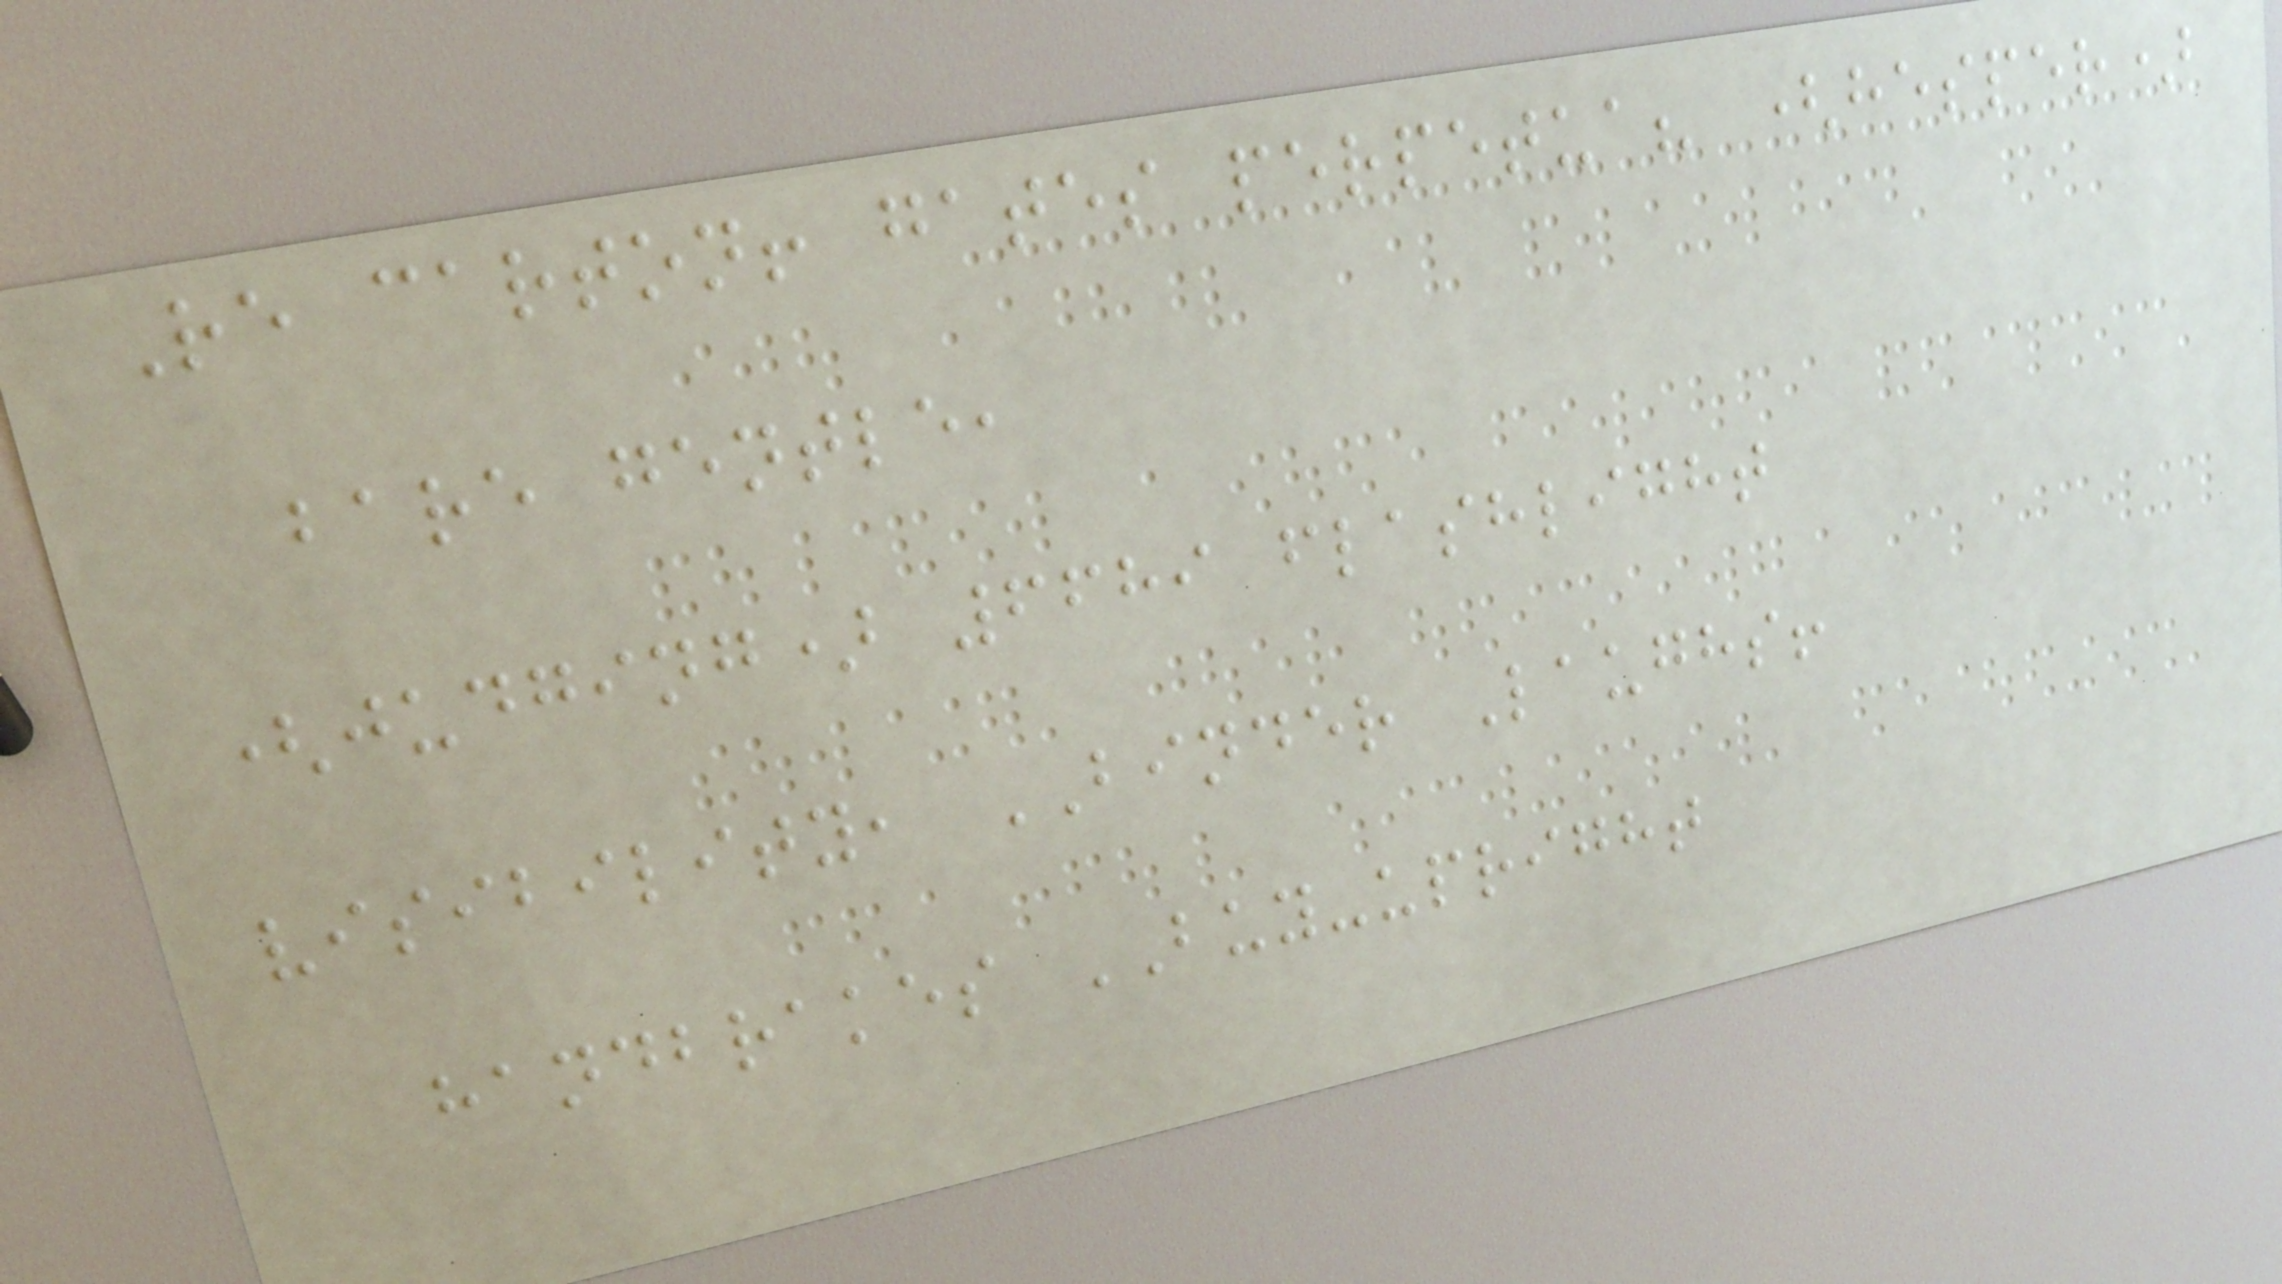Re carton! gates perpetua? (hesper)
bare gentle,
(judging) 6689 flashlight
visibility, BINDER Laughs!
handbrakes BUY-upright
